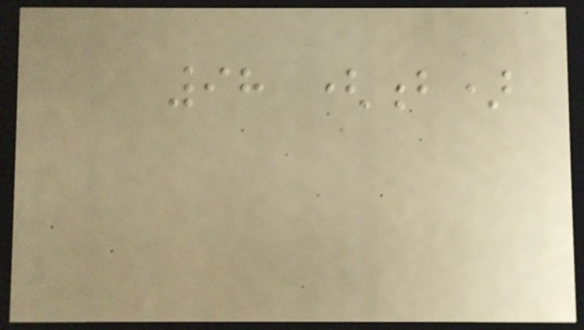98 (b)
